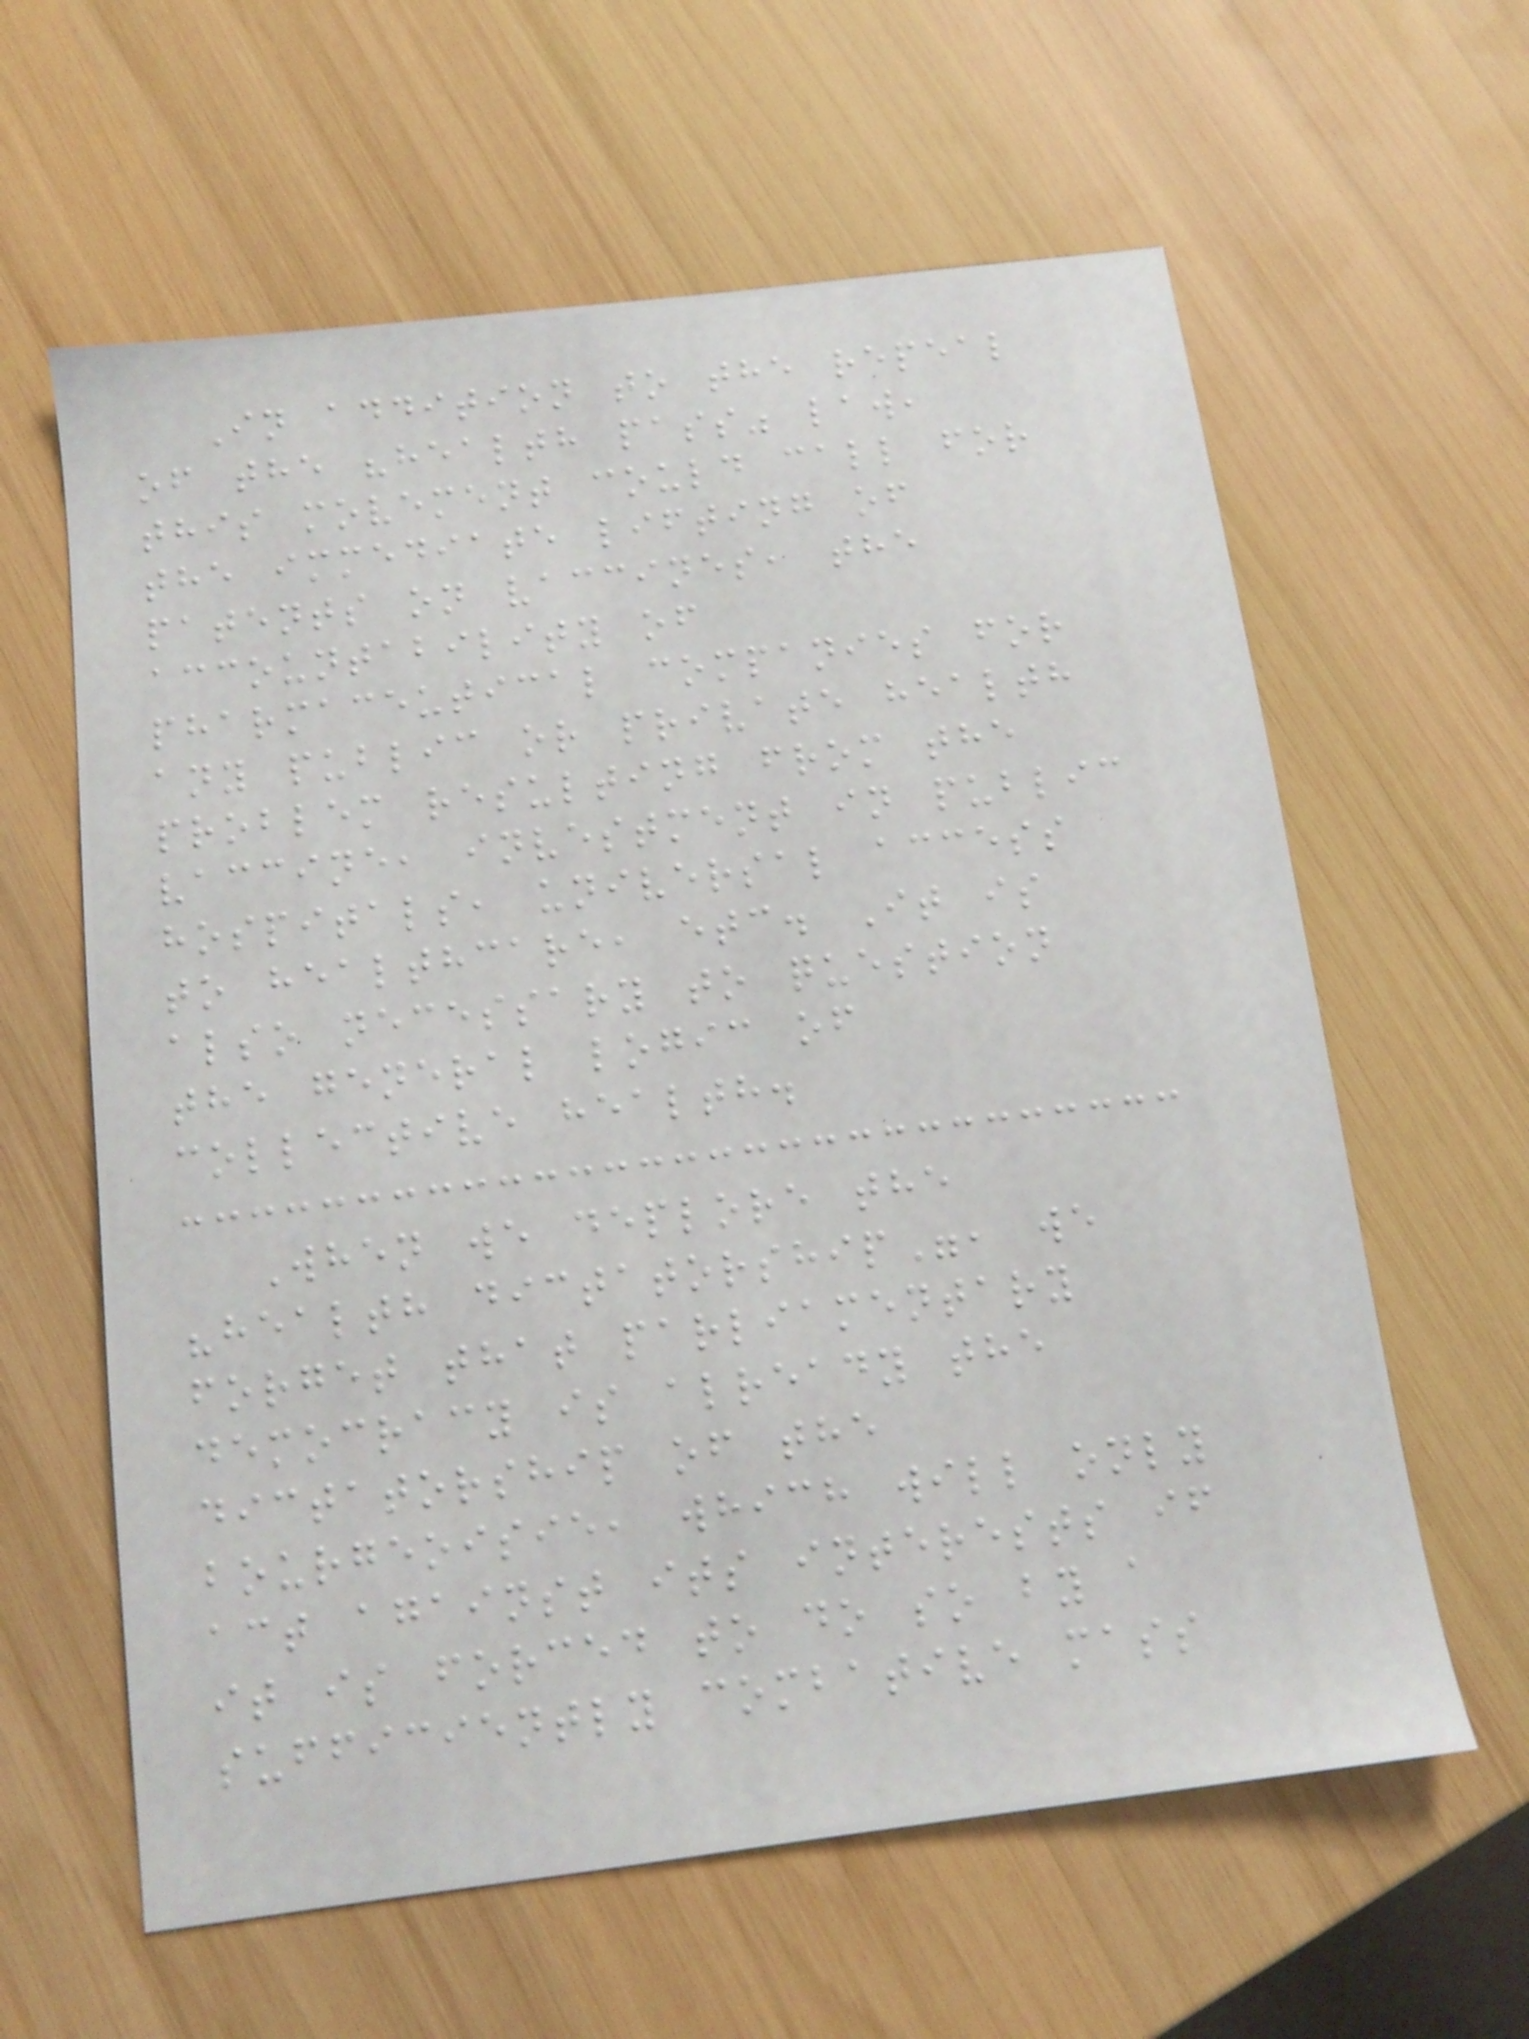In addition to the repeal
of the "health pass" law,
this movement could call for
the immediate lifting of
patents on vaccines, the
accountability of
pharmaceutical companies for
any public or private health
problem resulting from the
vaccine, investment in public
hospitals, universal access
to healthcare, etc. It is
also necessary to question
the general logic of
collective health.
When we deplore the
"health dictatorship", we
forget that parliamentary
democracy is already the
dictatorship of the
bourgeoisie, which will only
act against its interests if
it is forced to do so by a
sufficiently combative mass
